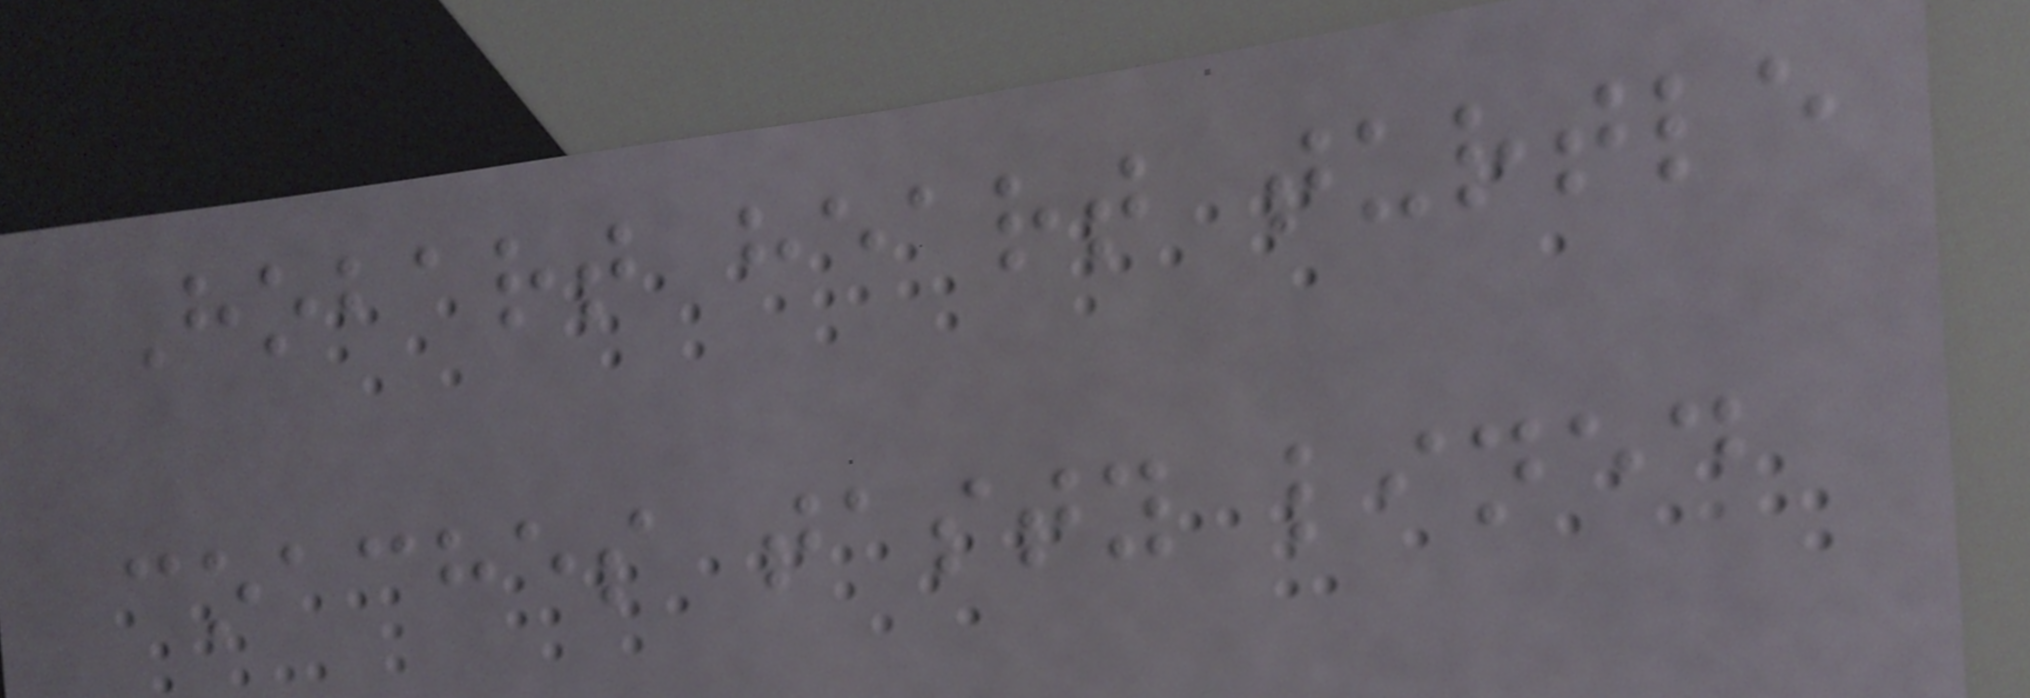Hobart heart turtle
coaches tasty lined
